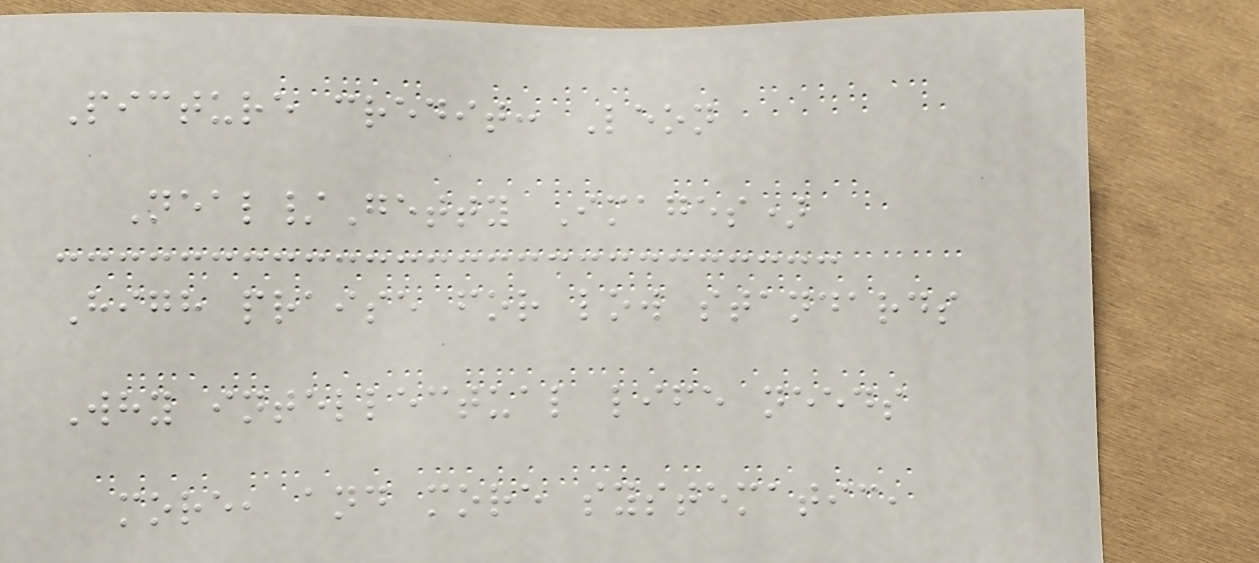Picture credit: Leon
Neal/Getty Images)
High praise for low standards
Why intellectual life needs
more, and more systematic,
